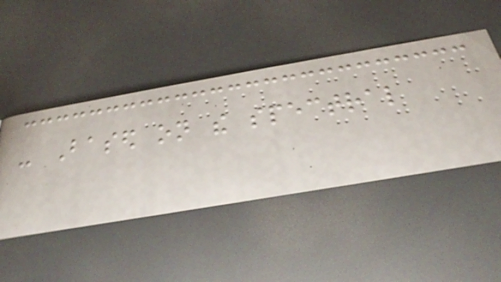- Based on the spectral
